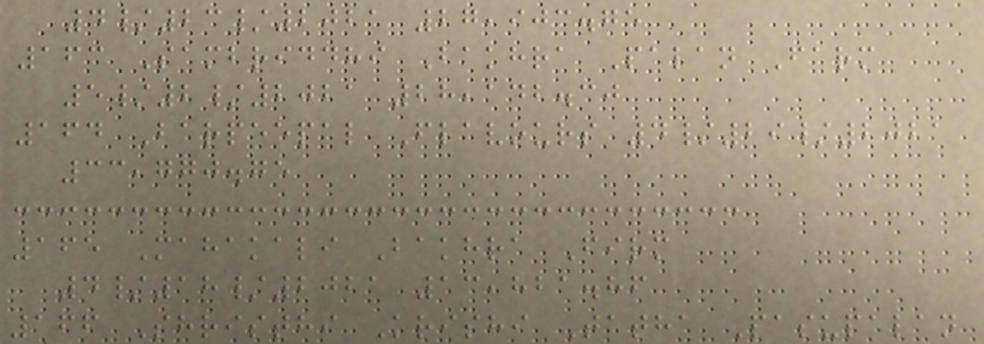4/23/2021 27,903.75
163 Sambriddhi Bakhra Palan Farm
5/2/2021 28,142.30
164 Barpeepal Flavours 4/29/2021
33,770.75
165 Mahakali Bakhra Firm
4/18/2021 13,821.86
166 Shristhi Krishi Tatha Pasupalan
